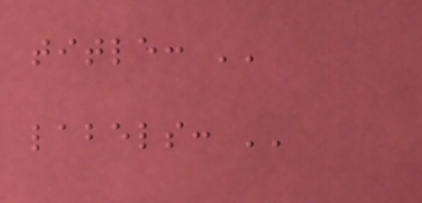title: ''
labels: ''
